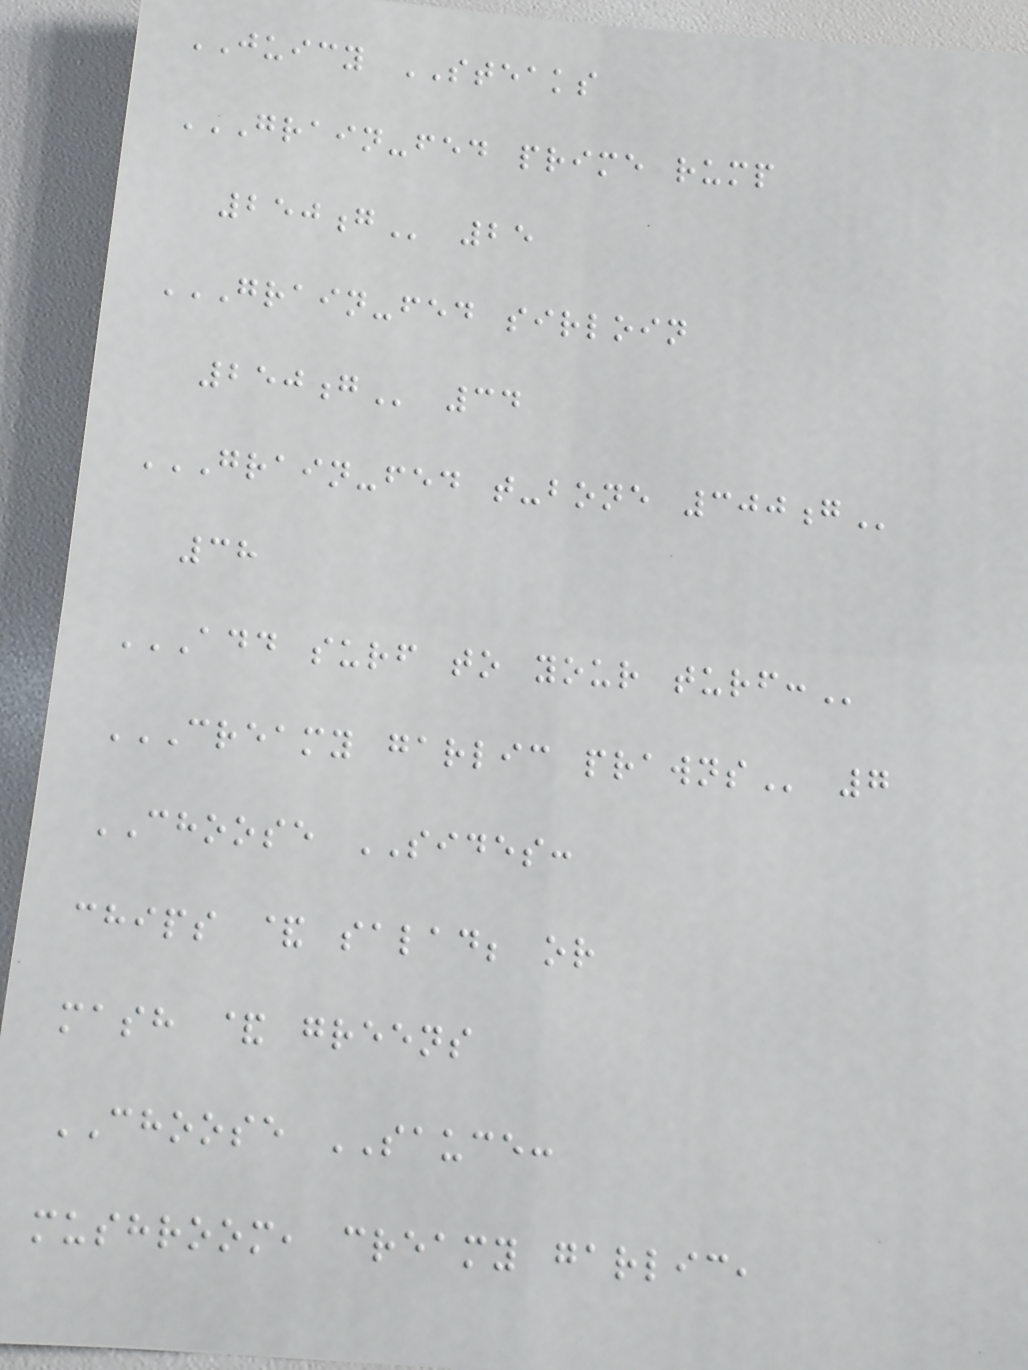JUICY STEAKS
GRAIN-FED PRIME RUMP
250G 25
GRAIN-FED SIRLOIN
250G 34
GRAIN-FED T-BONE 300G
38
ADD SURF TO YOUR TURF:
CREAMY GARLIC PRAWNS 7
CHOOSE SIDES:
chips & salad; or
mash & greens
CHOOSE SAUCE:
mushroom, creamy garlic,
